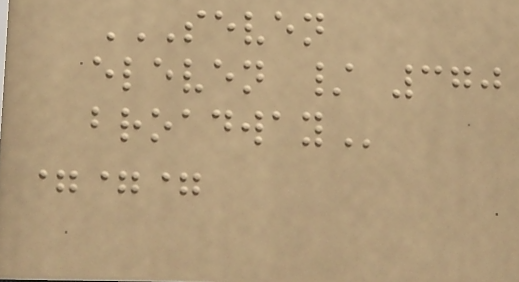SEVEN
ELEVEN / 370
BROADWAY
===
